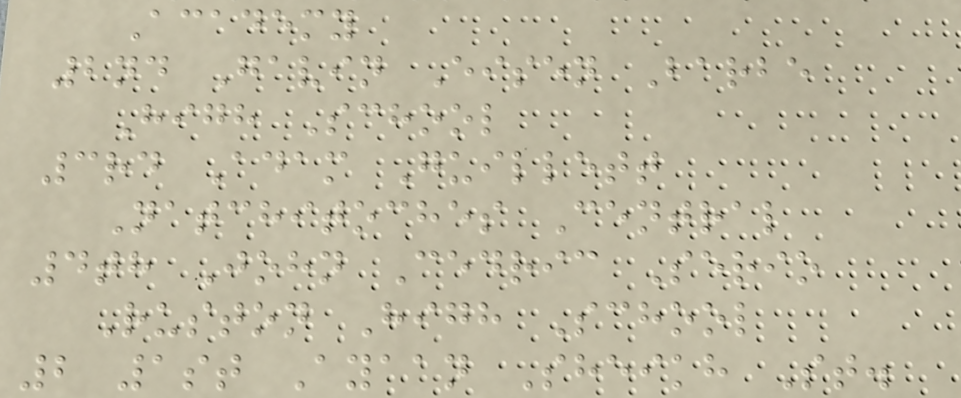Academy
2nd Gavin Eisen Barbe
High School
3rd Adam Guillett
Natchitoches Central
4th John Cedric Serio
Ruston High School
2 1st Ayaan Sheikh St.
